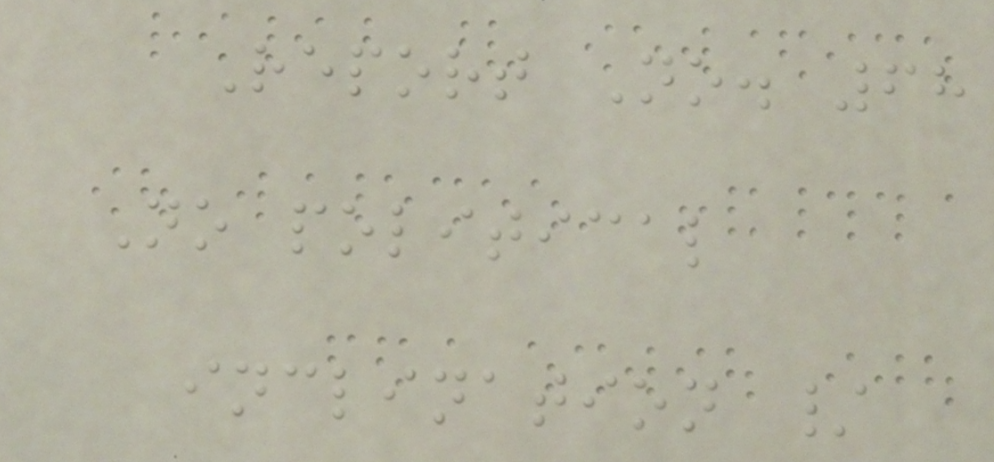Report No. 68
No political
inclination /
